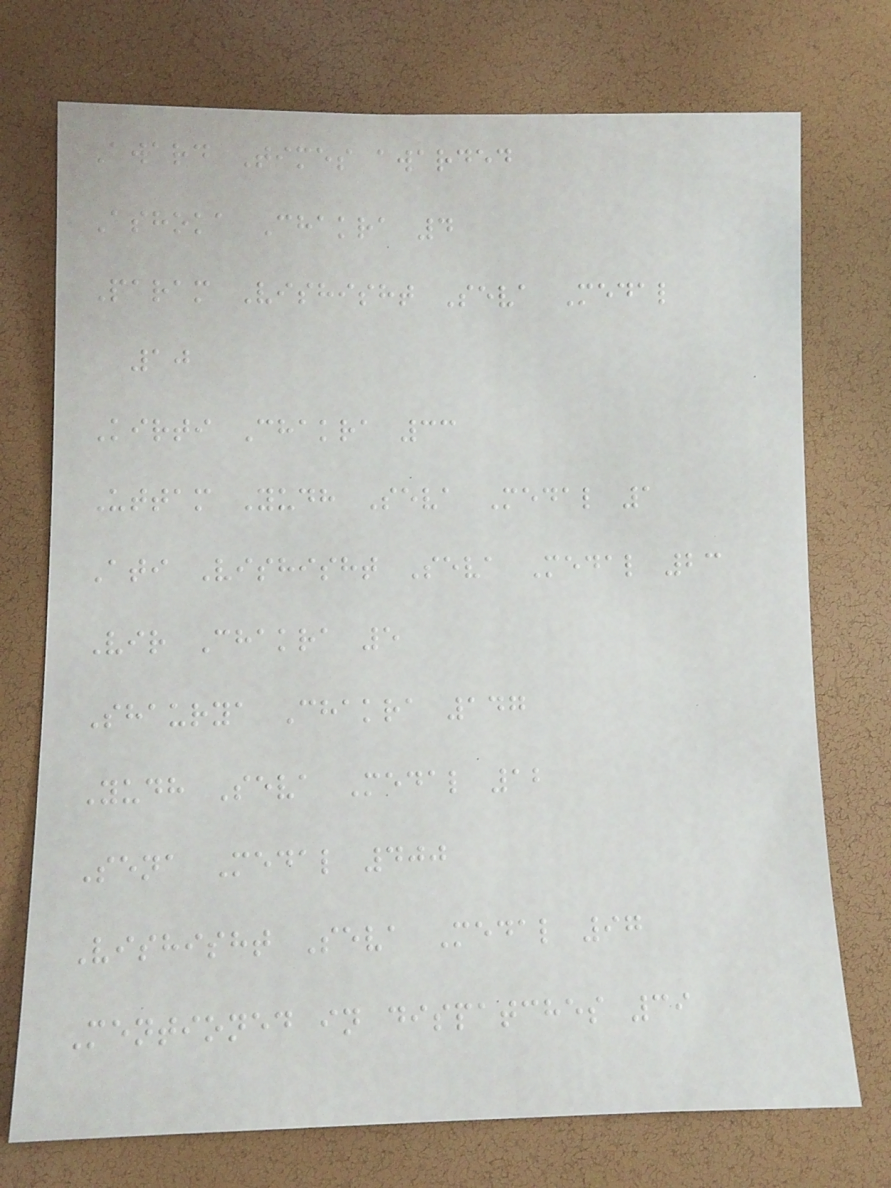Award Times awarded
Ashoka Chakra 4
Param Vishisht Seva Medal
10
Kirti Chakra 33
Uttam Yudh Seva Medal 1
Ati Vishisht Seva Medal 23
Vir Chakra 5
Shaurya Chakra 147
Yudh Seva Medal 12
Sena Medal 400
Vishisht Seva Medal 97
Mentioned in dispatches 39
